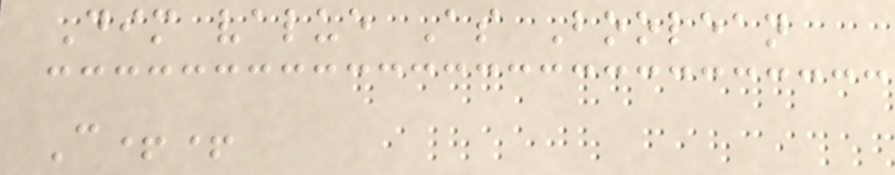Dim value As Boolean
C++
